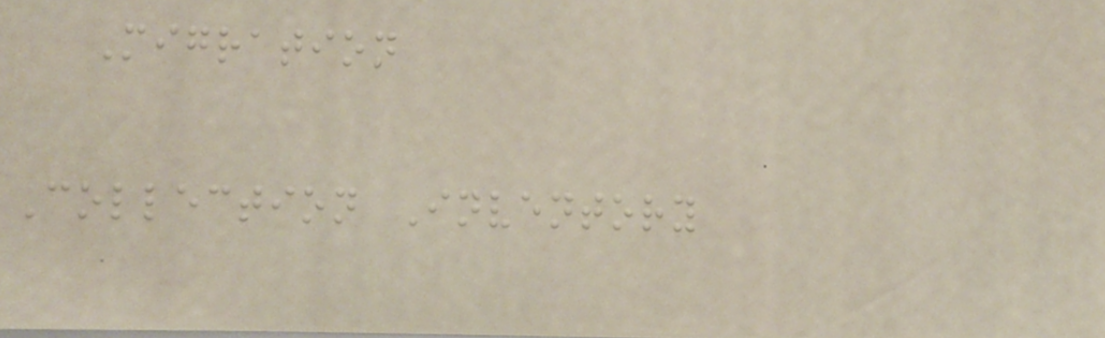Migration
Collection Inventory
